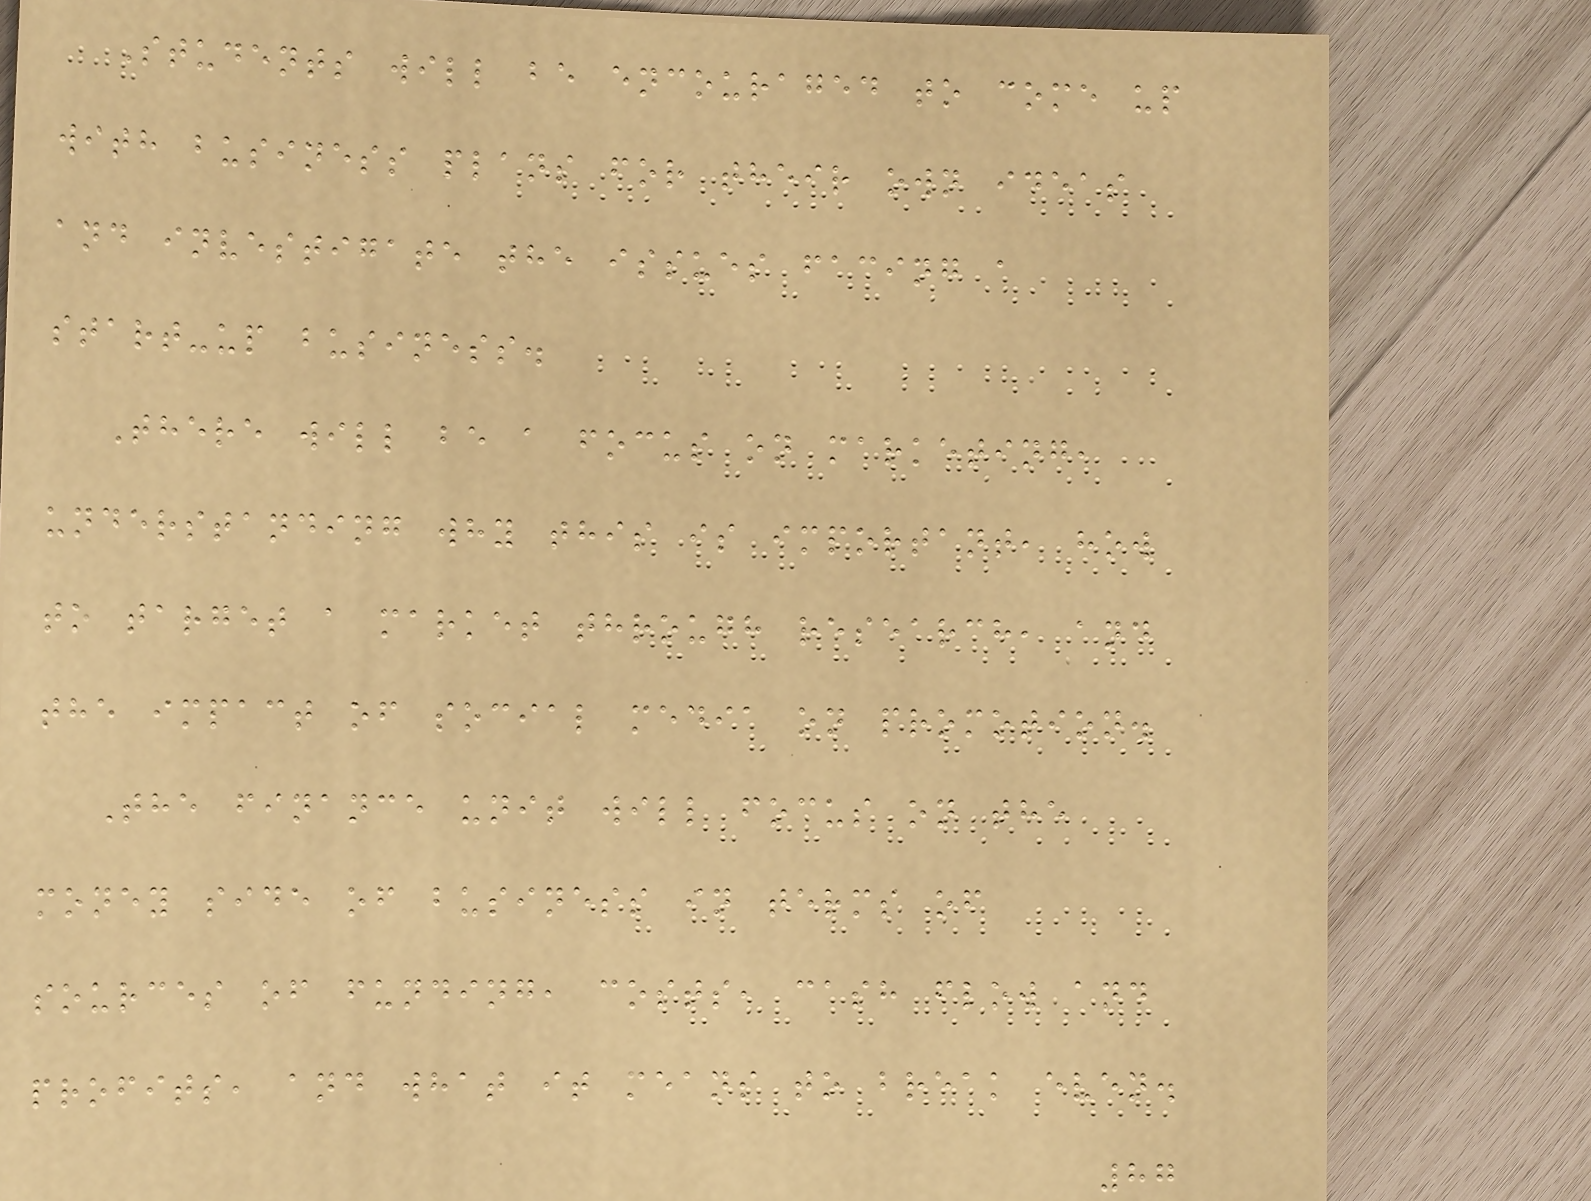Students will be encouraged to come up
with business plans for their own ideas
and investigate the issues facing a
start-up business.
There will be a focus on marketing,
understanding why this is important, how
to target a market through research, and
the impact of social media on promotion.
The finance unit will focus on the
money side of business in terms of
sources of funding, costs, cash flow and
profits, and what it means to break even.
87
